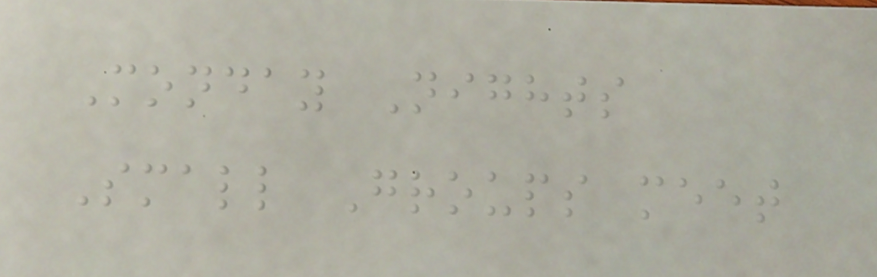Monday Nights
Small Groups meet
